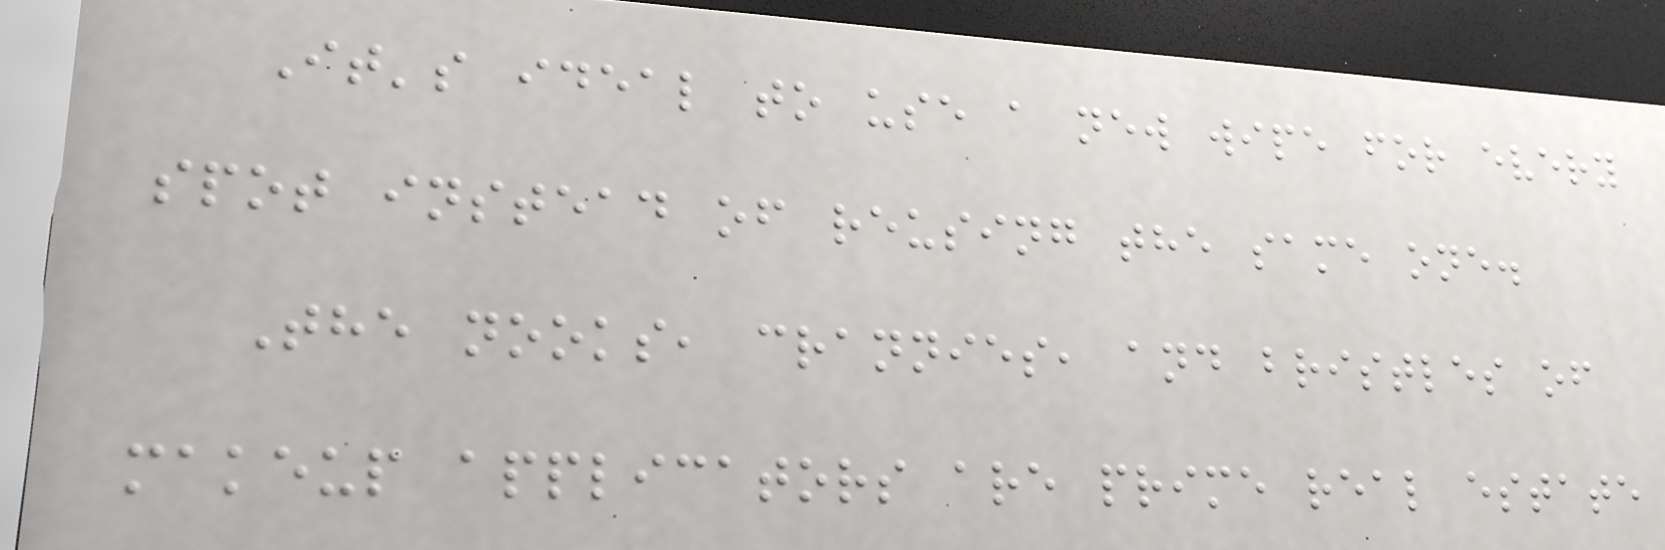It's ideal to use a new wipe for every
spot instead of reusing the same one.
The nooks, crannies, and bristles of
makeup applicators are prime real estate
